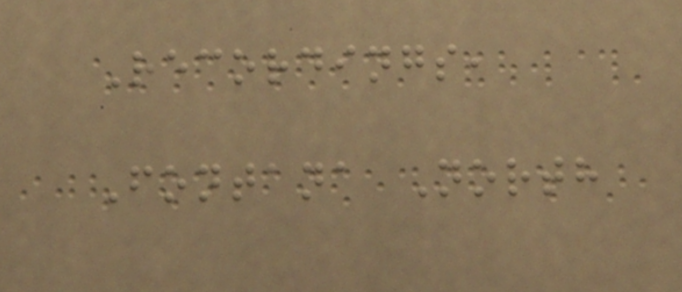Recordings,
Fontana North
